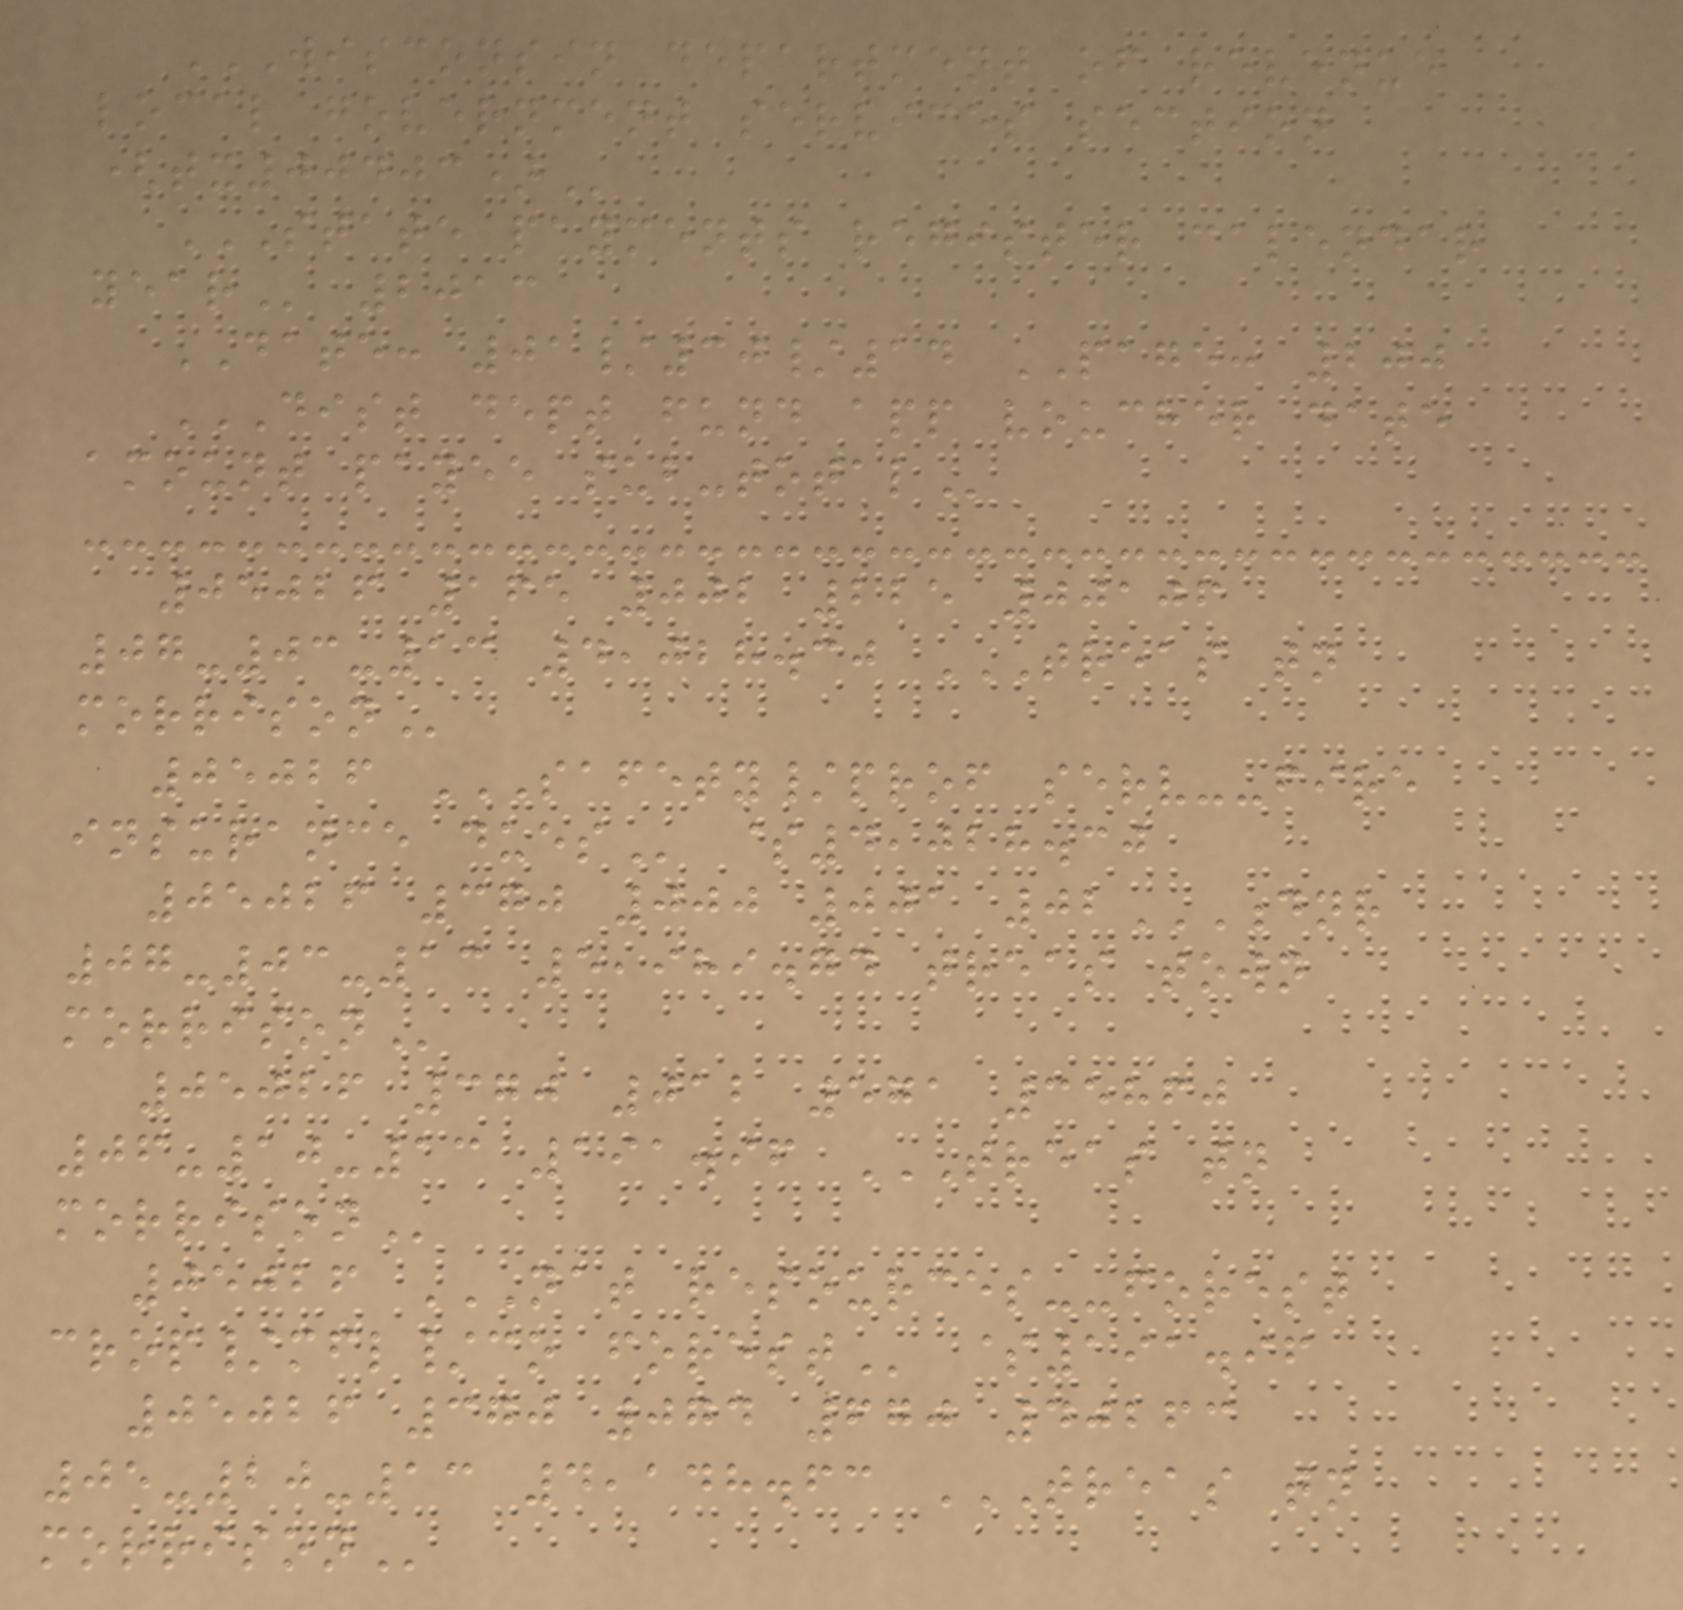WISCONSIN DEPARTMENT OF REVENUE
LOCAL GOVERNMENT SERVICES SECTION
(TX00403)
STATE PAYMENTS REGISTER CALENDAR
YEAR 2013
DATE: 01/30/14 PAGE: 200
DIST DEPT FUND APP VOUCHER DATE
AMOUNT PAYEE SUB-TOTAL
05026 165 002 225 00106
07-03-13 4,028.30 TREAS TN
MORRISON
05026 SAFETY/PROF SERV--FIRE
INSURANCE DUES $4,028.30
05026 370 000 001 02DNR
07-03-13 5,989.74 TREAS TOWN
MORRISON
05026 370 012 571 35860
06-10-13 191.96 TREAS TN
MORRISON
05026 NAT RESOURCES--FOREST
CROP/MFL/CO FOREST $191.96
05026 370 074 670 40263
05-20-13 4,148.63 TREAS TN
MORRISON
